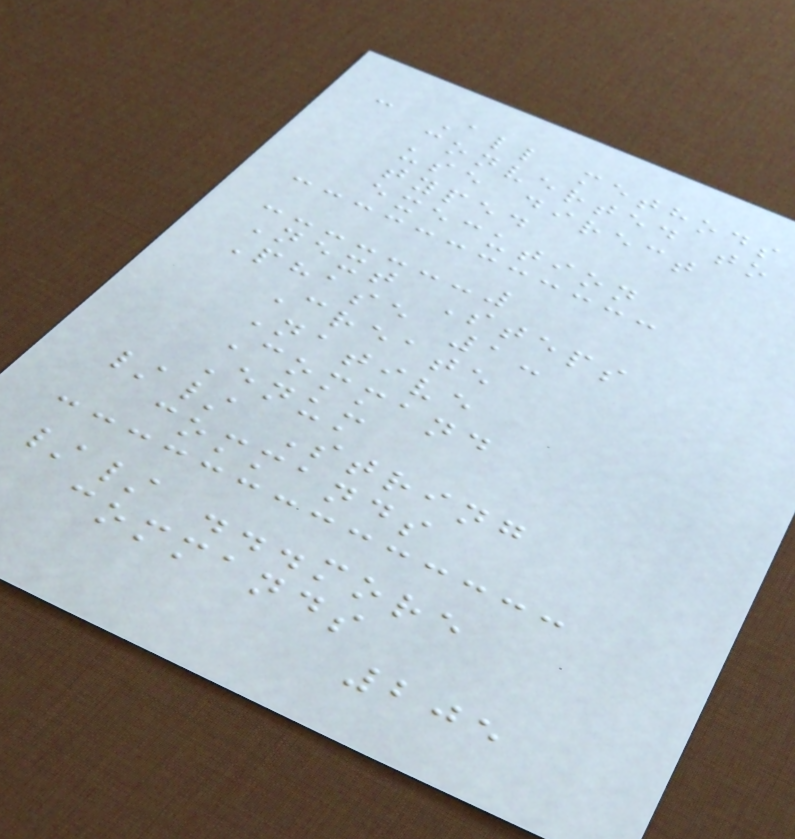- All methods
converted to
use direct
typed
execution
Next Steps
Phase 1:
Create
Native
Command
Enum
// String
commands
// ...more
commands
205
